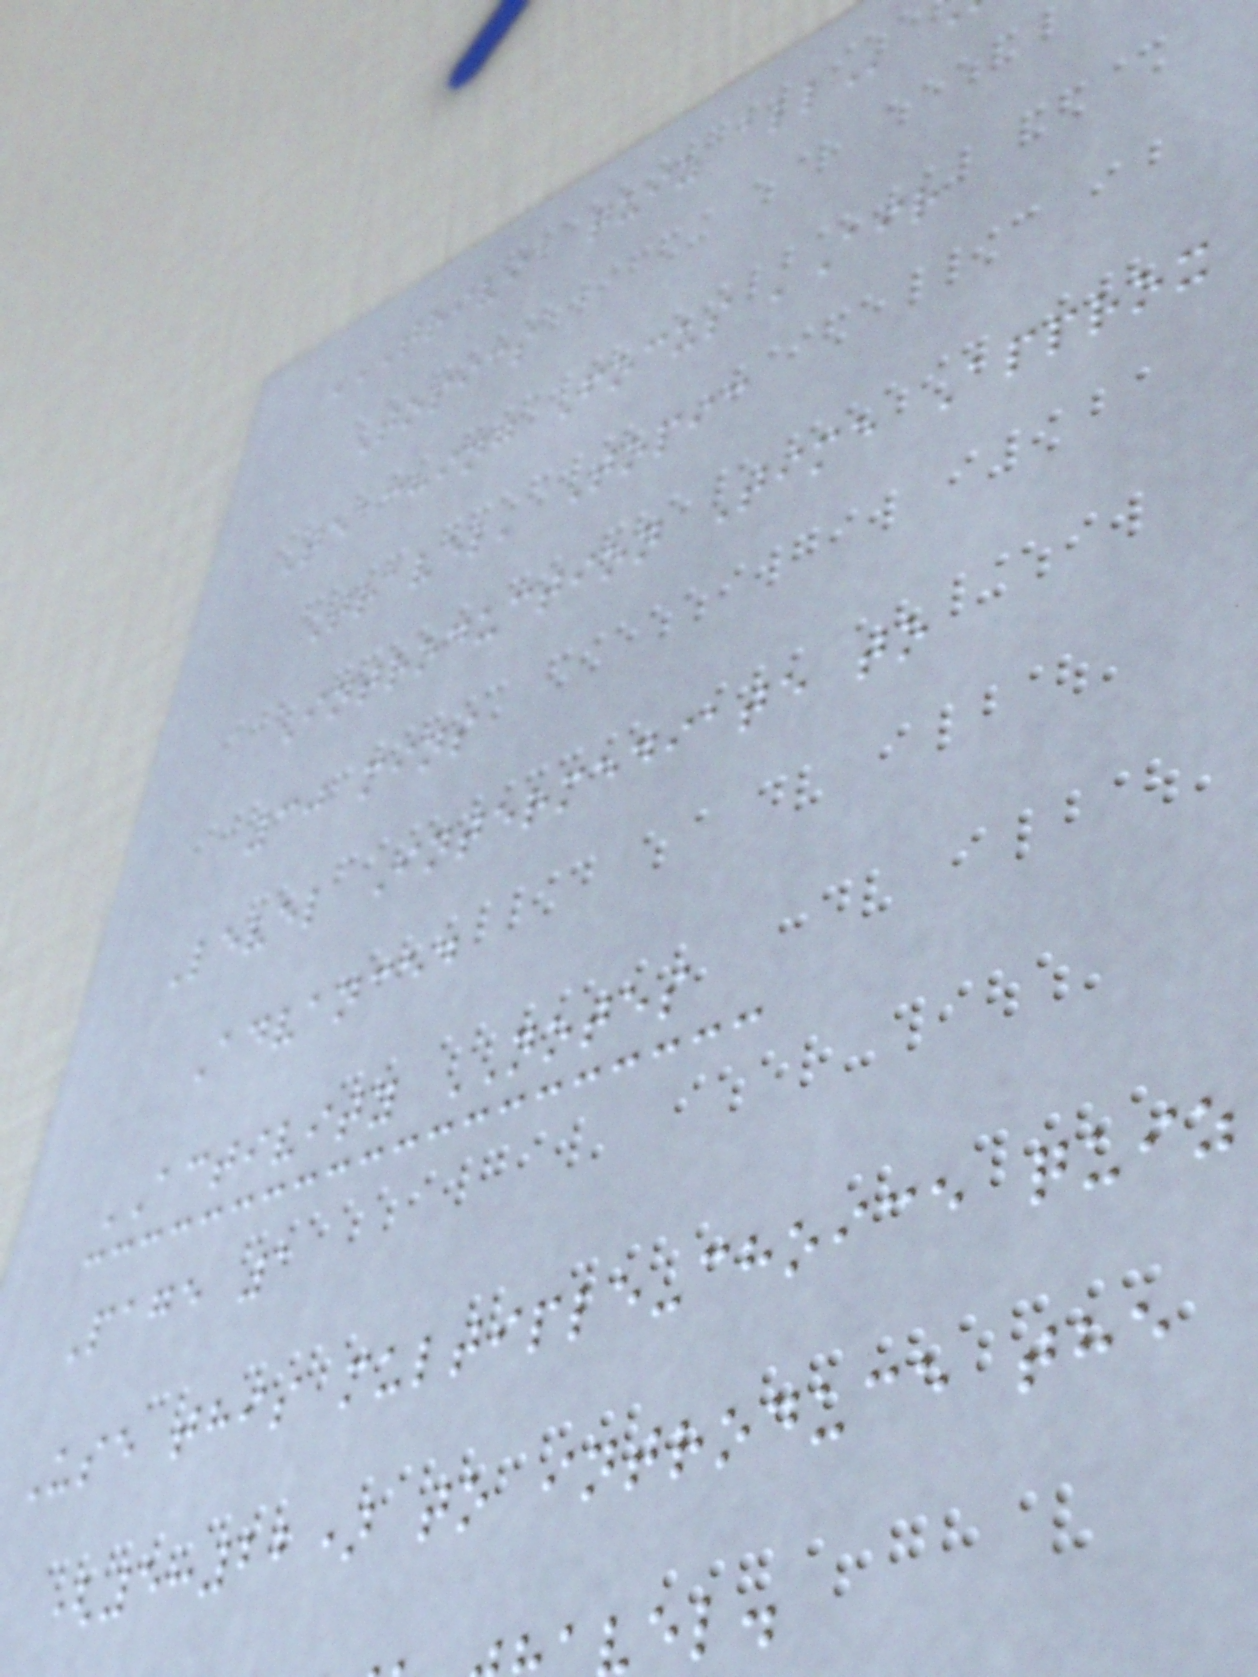TRIVIA QUIZ ALL
Topics
Teaching Focus 'Air
Travel' Topic
Introduction Time Approx
30 mins
Level Intermediate to
Advanced
ACTIVITY NOTES
Page 1
Use this multiple-choice quiz
(5:22) to introduce the
